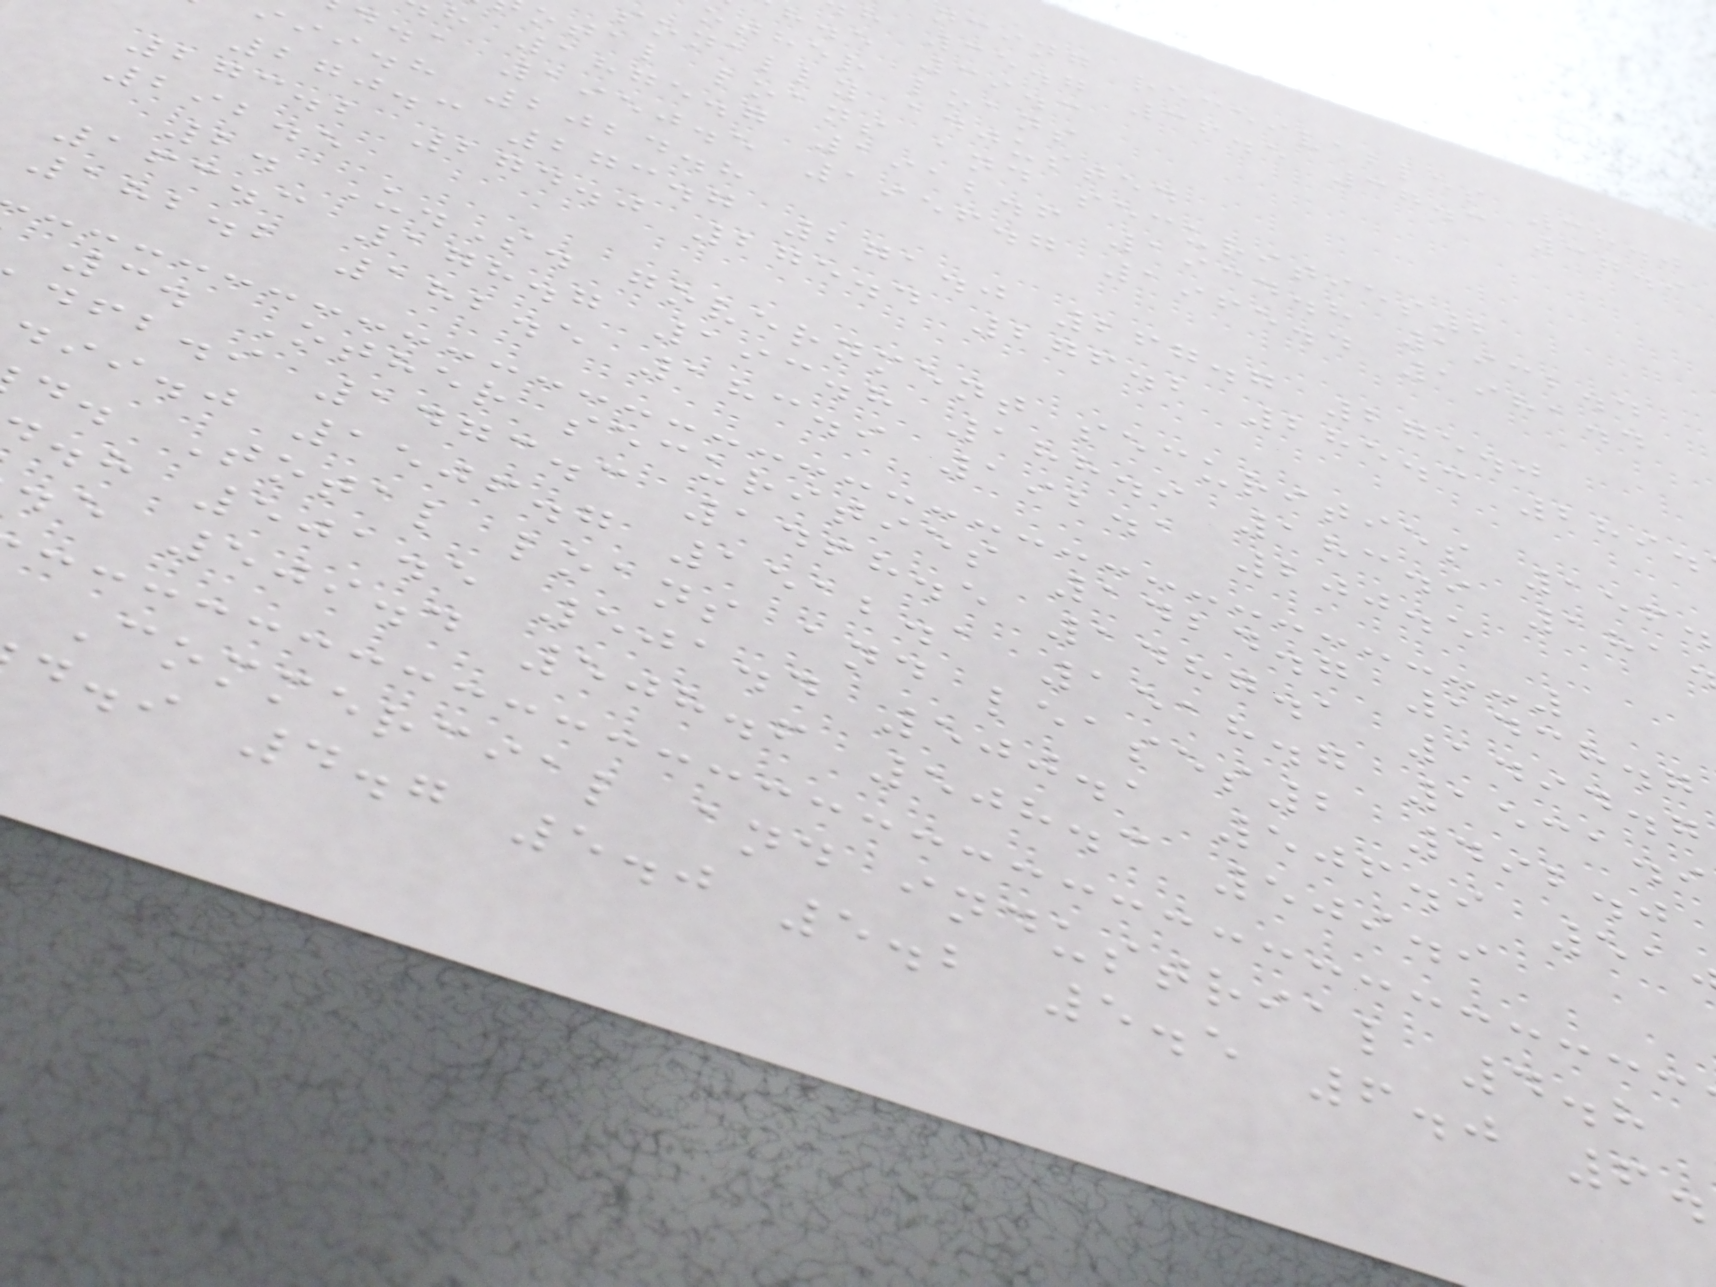ncing receivables 38.0
h 35.7 36.5 37.3 37.9
h.e 39.3
other loans
sonally adjusted
otal loans and securities2
h 1875.7 1912.6 1934.8 1932.4
d.a 1950.5 1956.7 1965.4 1981.4
iii.h 2024.8
270.3 273.7 271.0 267.7 275.0
273.2 274.0 275.4 276.2 285.3 289.
292.5
2. U.S. government securities 156.
163.3 178.7 193.8 188.9 183.9 181
182.2 182.5 183.9 192.1 200.5
3. Other securities 1424.7 1438.7
dfb.i 1473.3 1468.5 1487.1 1494.7
dii.j 1506.7 1512.1 1518.7 1531.9
d. Total loans and leases2 492.0
.h 501.5 501.4 500.1 506.9 51
.e 509.4 508.6 508.3 509.9
Commercial and industrial 4.8
d.i 4.7 5.0 5.2 5.5 6.0 6.
